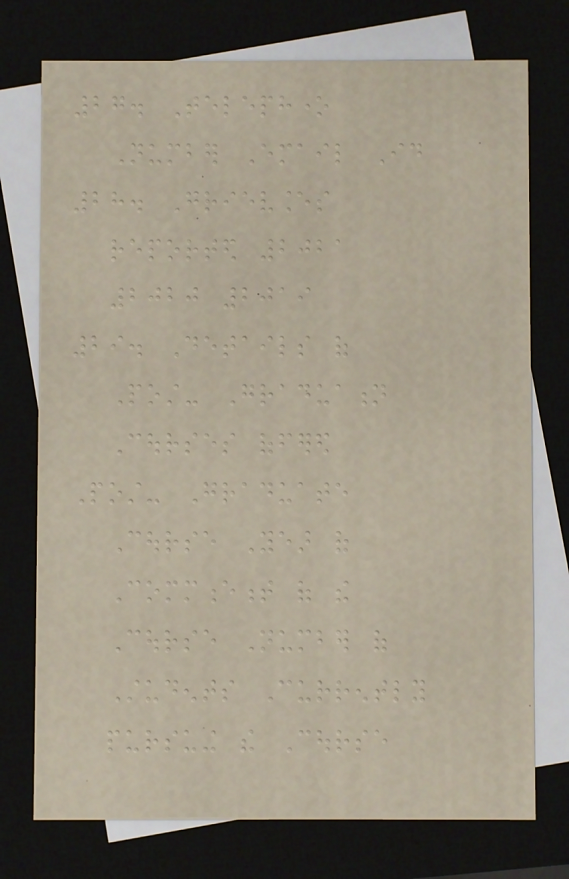27. Telephone
Number Email Id
28. Grievances
reported 2021
2020 2019
29. Details of
Post- Graduation
Courses offered
Post- Graduate
Course Year of
Commencement of the
Course Number of
Students Currently
pursuing the Course
